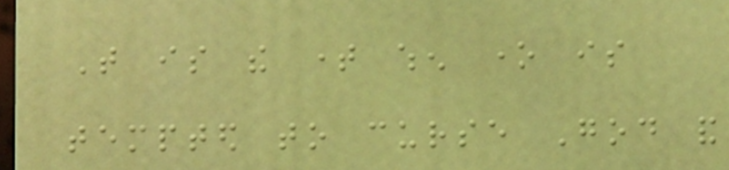That is the time when one is
tempted to curse God and
